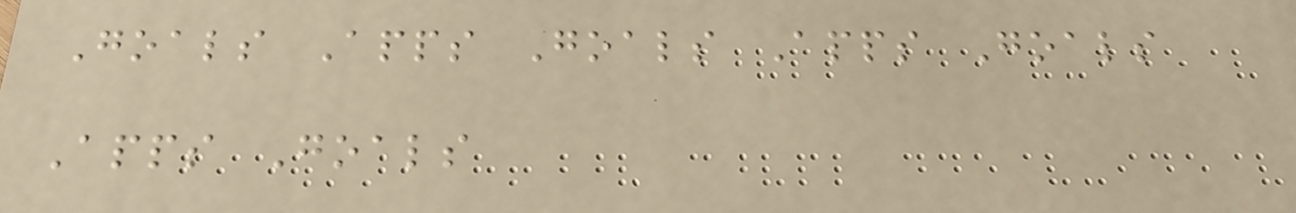Goals Apps Goals Apps Goals
Apps Goals
